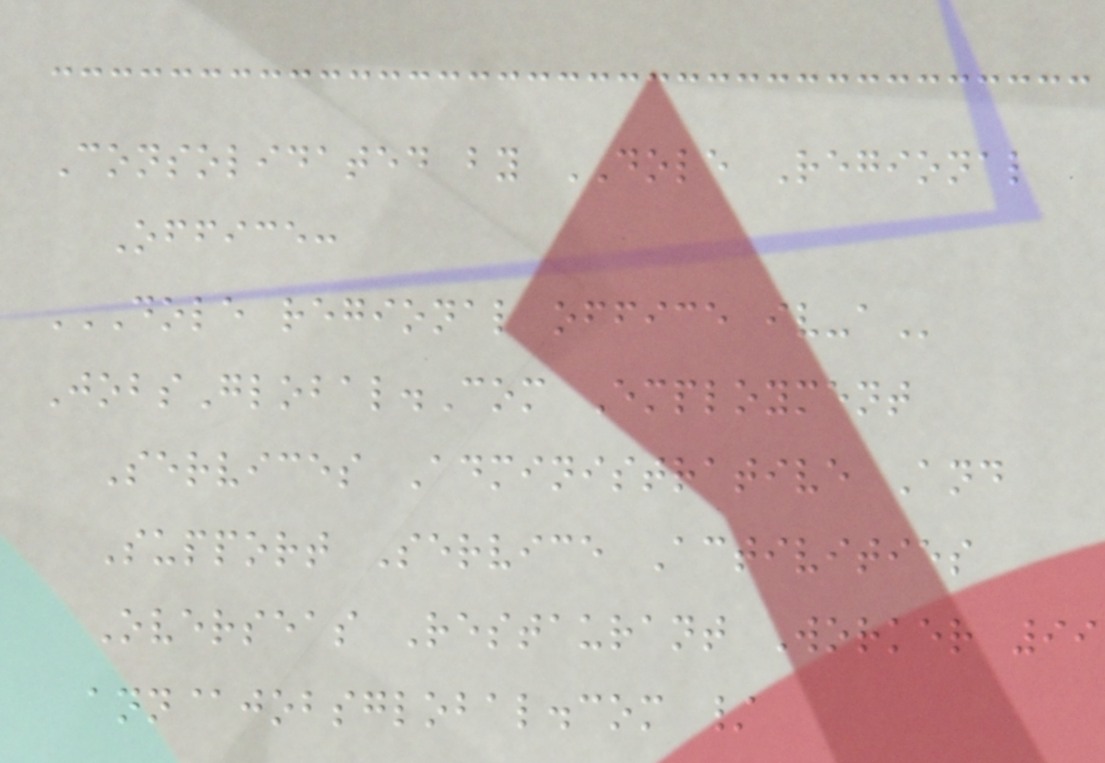Consolidated by DOLE Regional
Office:
DOLE REGIONAL OFFICE IV-A
JobsGlobal.Com Employment
Services Administrative And
Support Service Activities
Overseas Restaurant Worker 99
ann@jobsglobal.com /
